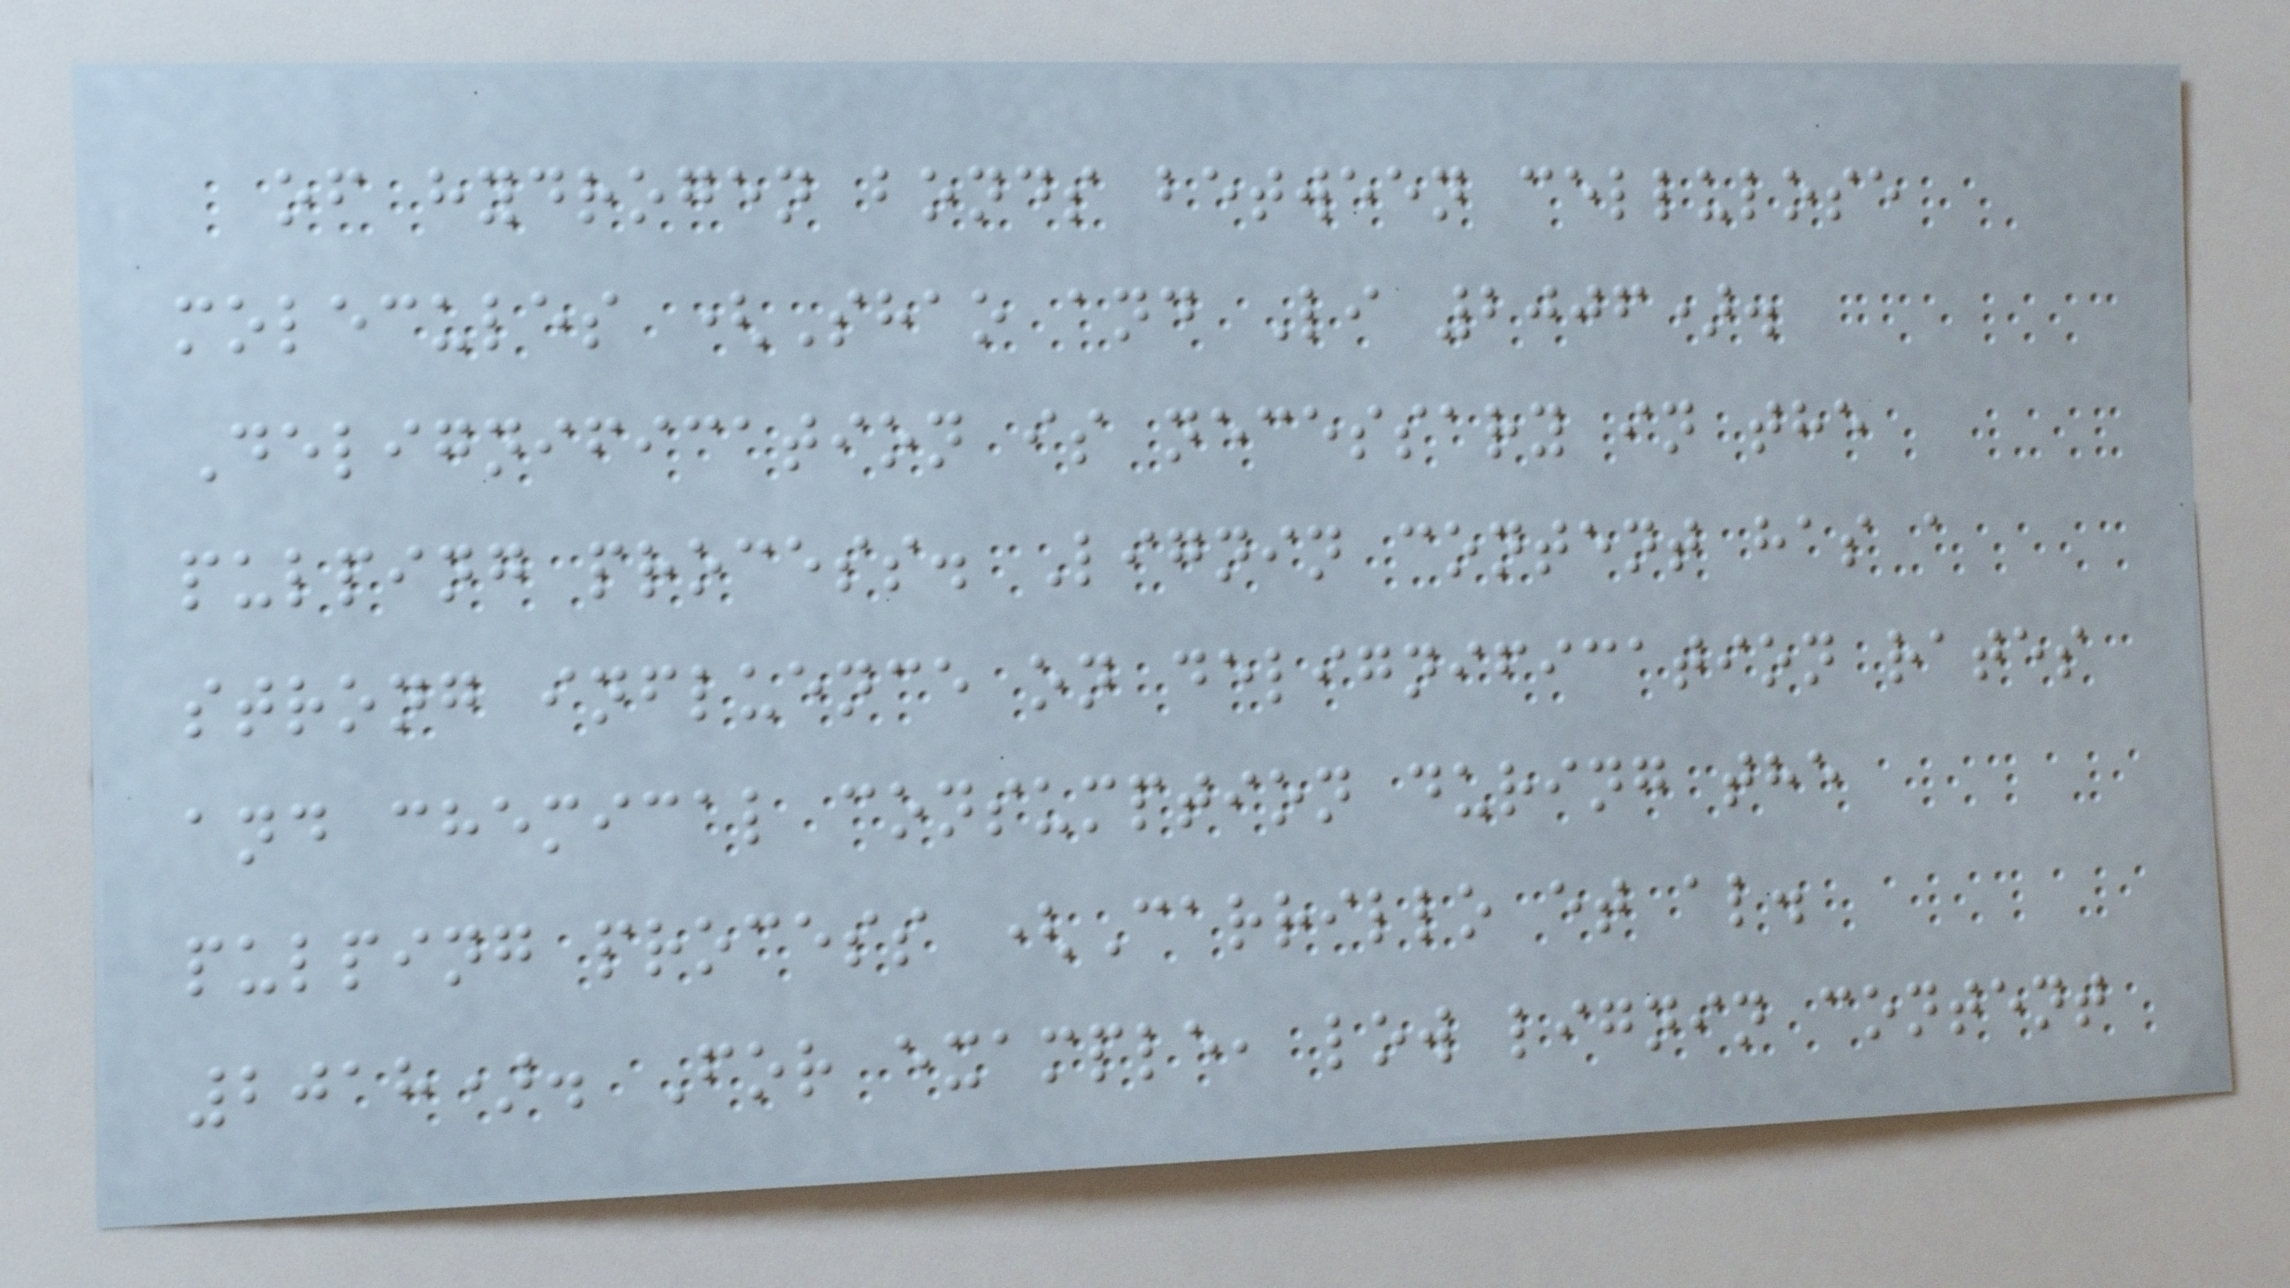of hydrogen bonds between cellulose
molecules (Shao and Li 2006).
Delignification is necessary in the
pulping process. Lignin content has a
strong influence on delignification rates
and chemical consumption during the
pulping process (Carrillo et al.
2018). For example, low lignin content
